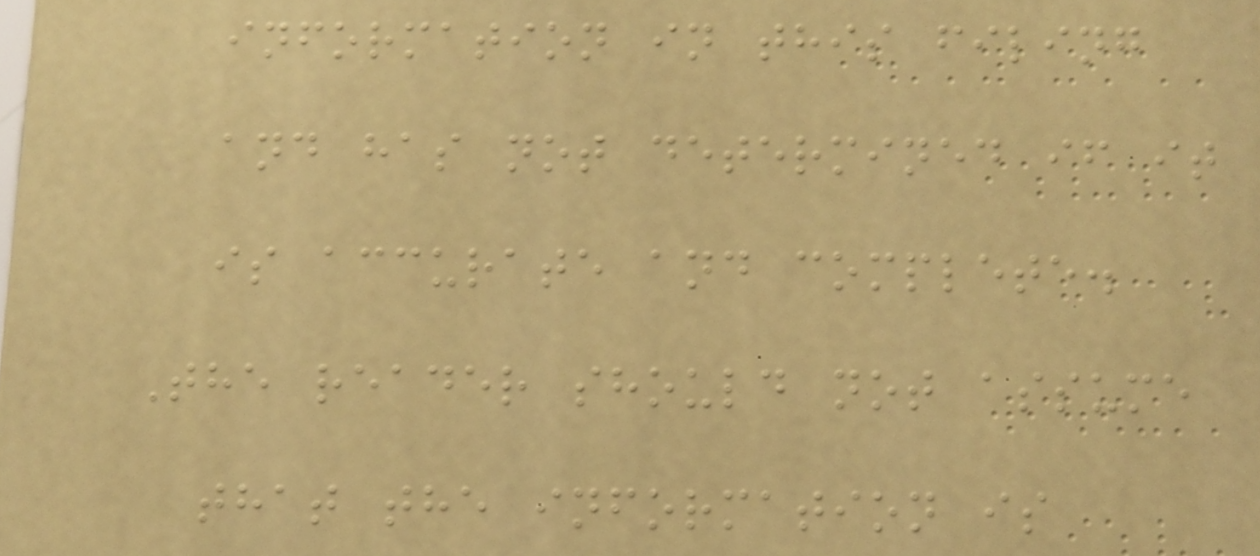information in this filing
and has not determined if it
is accurate and complete.
The reader should not assume
that the information is
